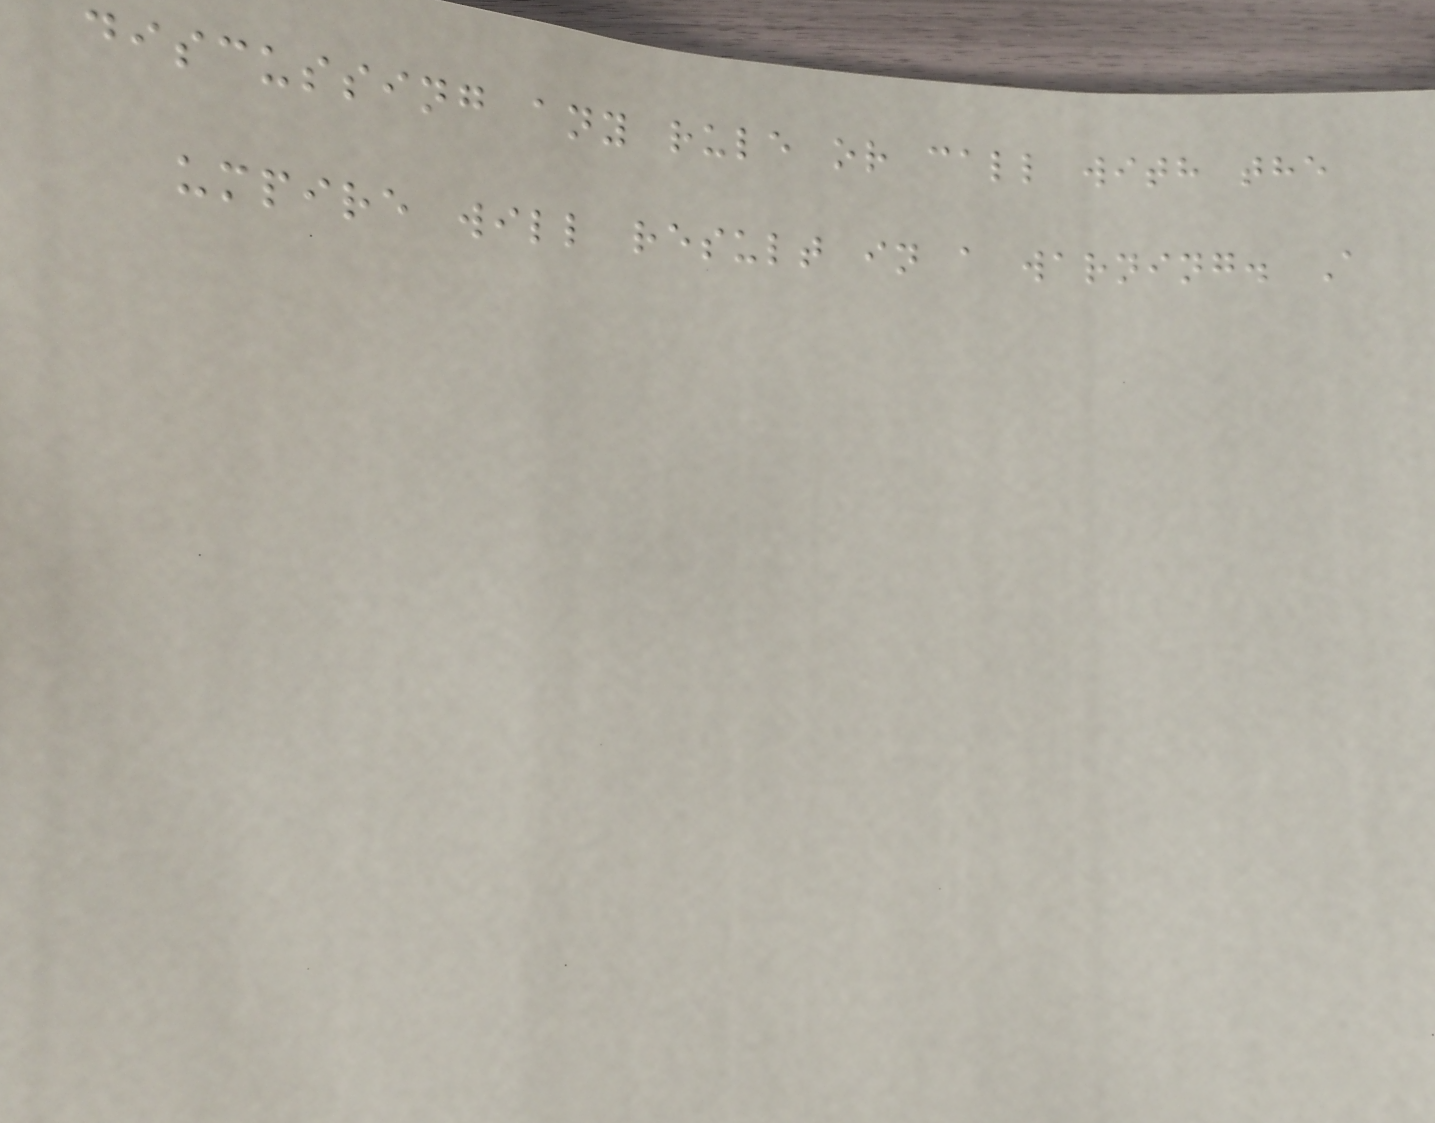discussing any rule or call with the
umpire will result in a warning. A
